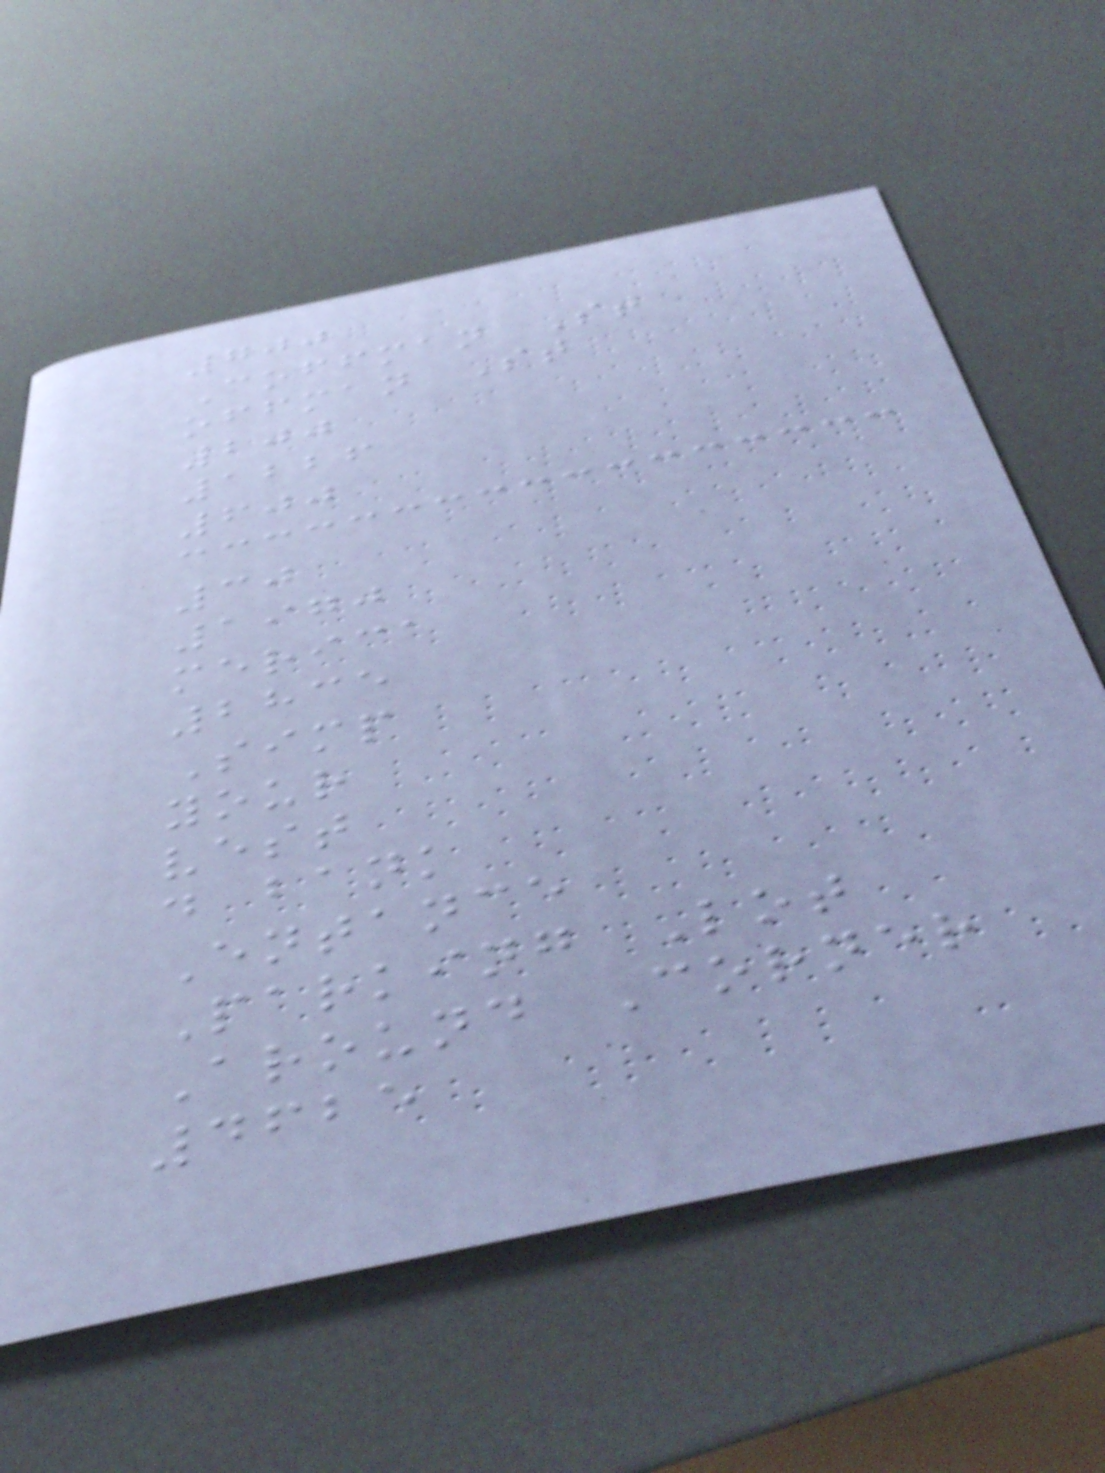700
Coffman St
offman St
200
1226
600
30
1970
merica
2835
Simp
your
vest
d bank
Entance
Parking Lot
Around Corner
4625
